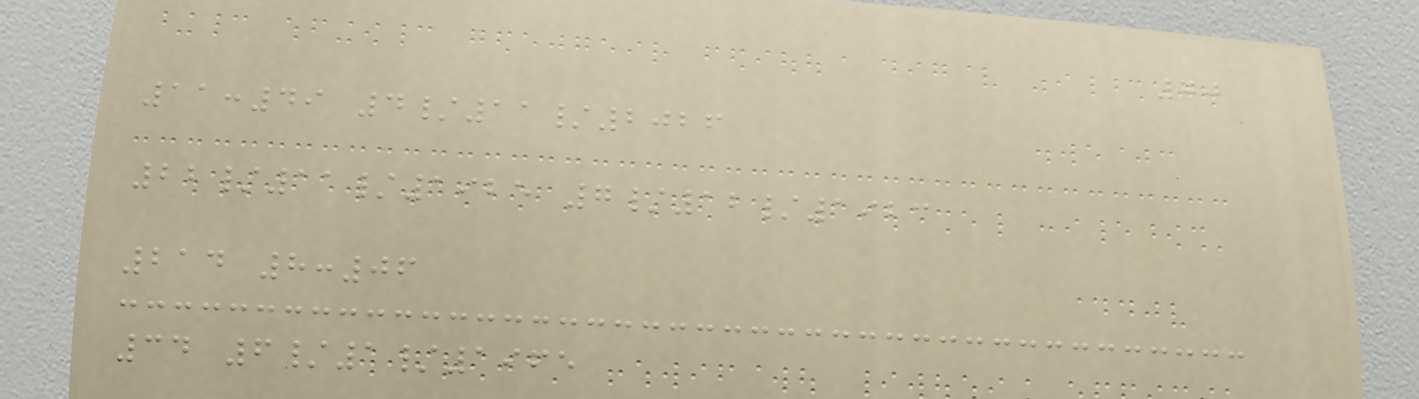70
11:49 4/11/2026
22/11/1925 7/12/1923
214 8:06
34 6/1/1965
